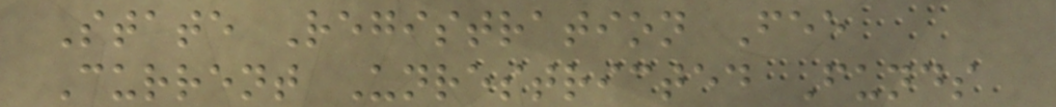State Registration Fee
Current Unrestricted Funds
